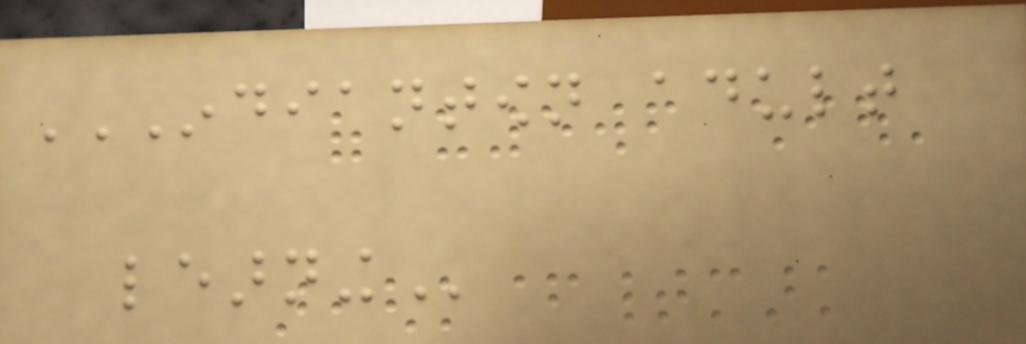INDIANTOWN ADULT
LEARNING
